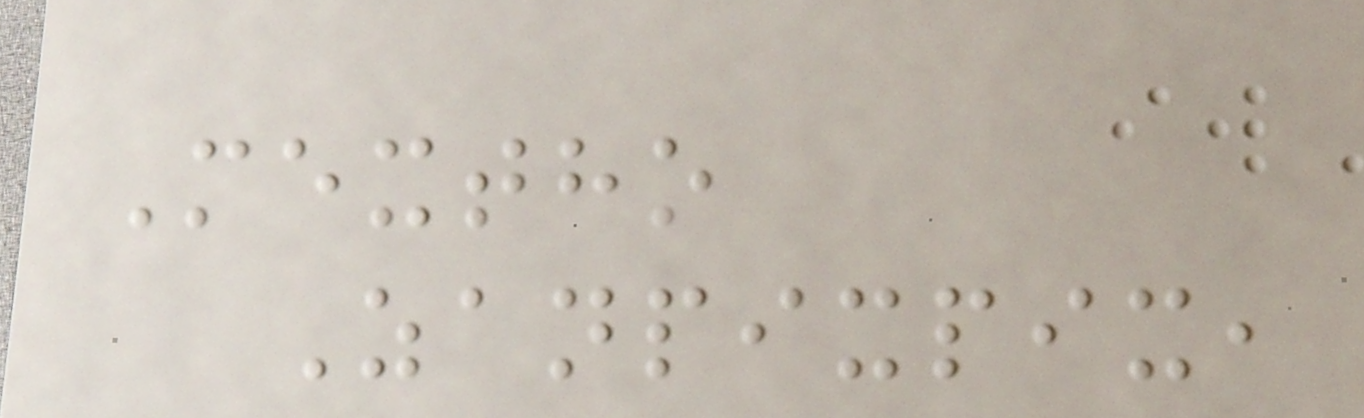Mextho
Zanpixpix,
